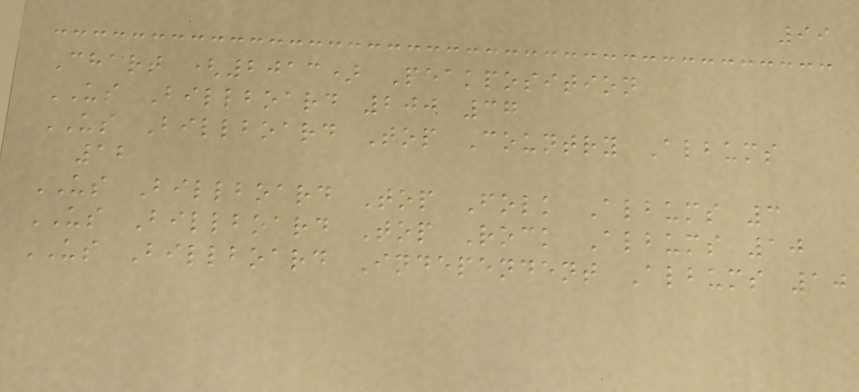99
Chart (2013) Peakposition
US Billboard 200 37
US Billboard Top Country Albums
12
US Billboard Top Folk Albums 3
US Billboard Top Rock Albums 10
US Billboard Independent Albums 10
